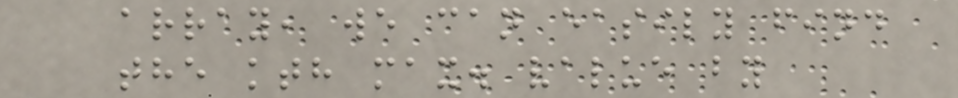array, we can easily find
the kth max. value by
